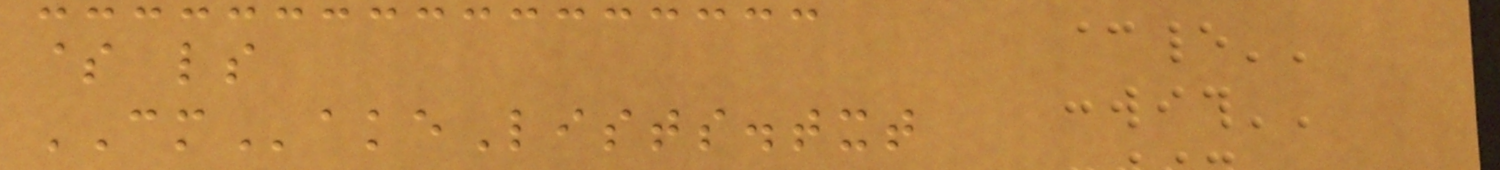$ ls
CMakeLists.txt
